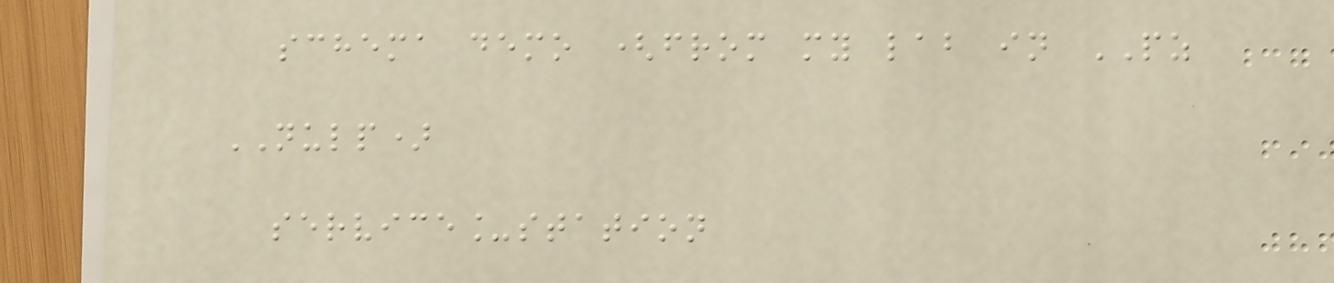schema demo (from my lab in PZ
NULP)
service_station
